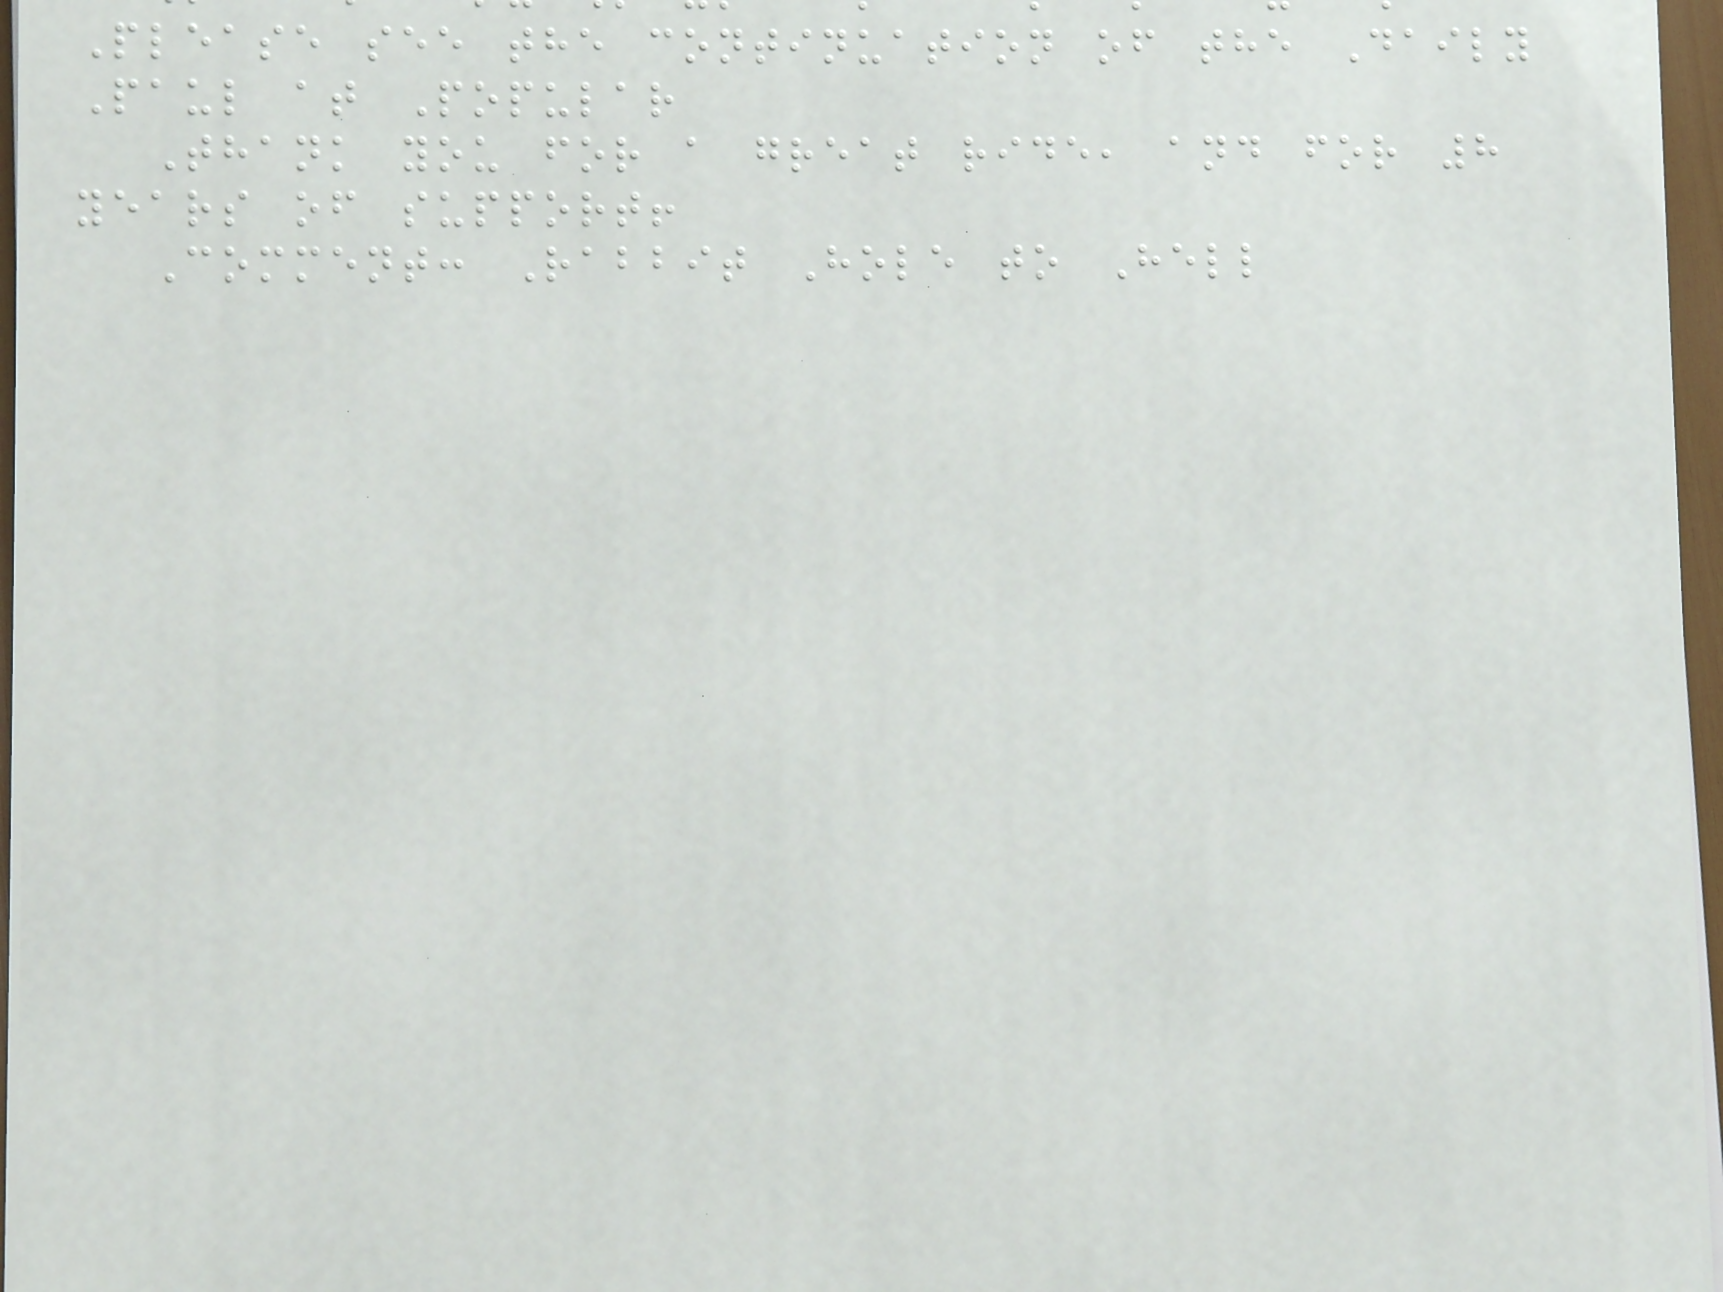Please see the continuation of the Daily
Paul at Popular
Thank you for a great ride, and for 8
years of support!
Comment: Rabbit Hole to Hell
